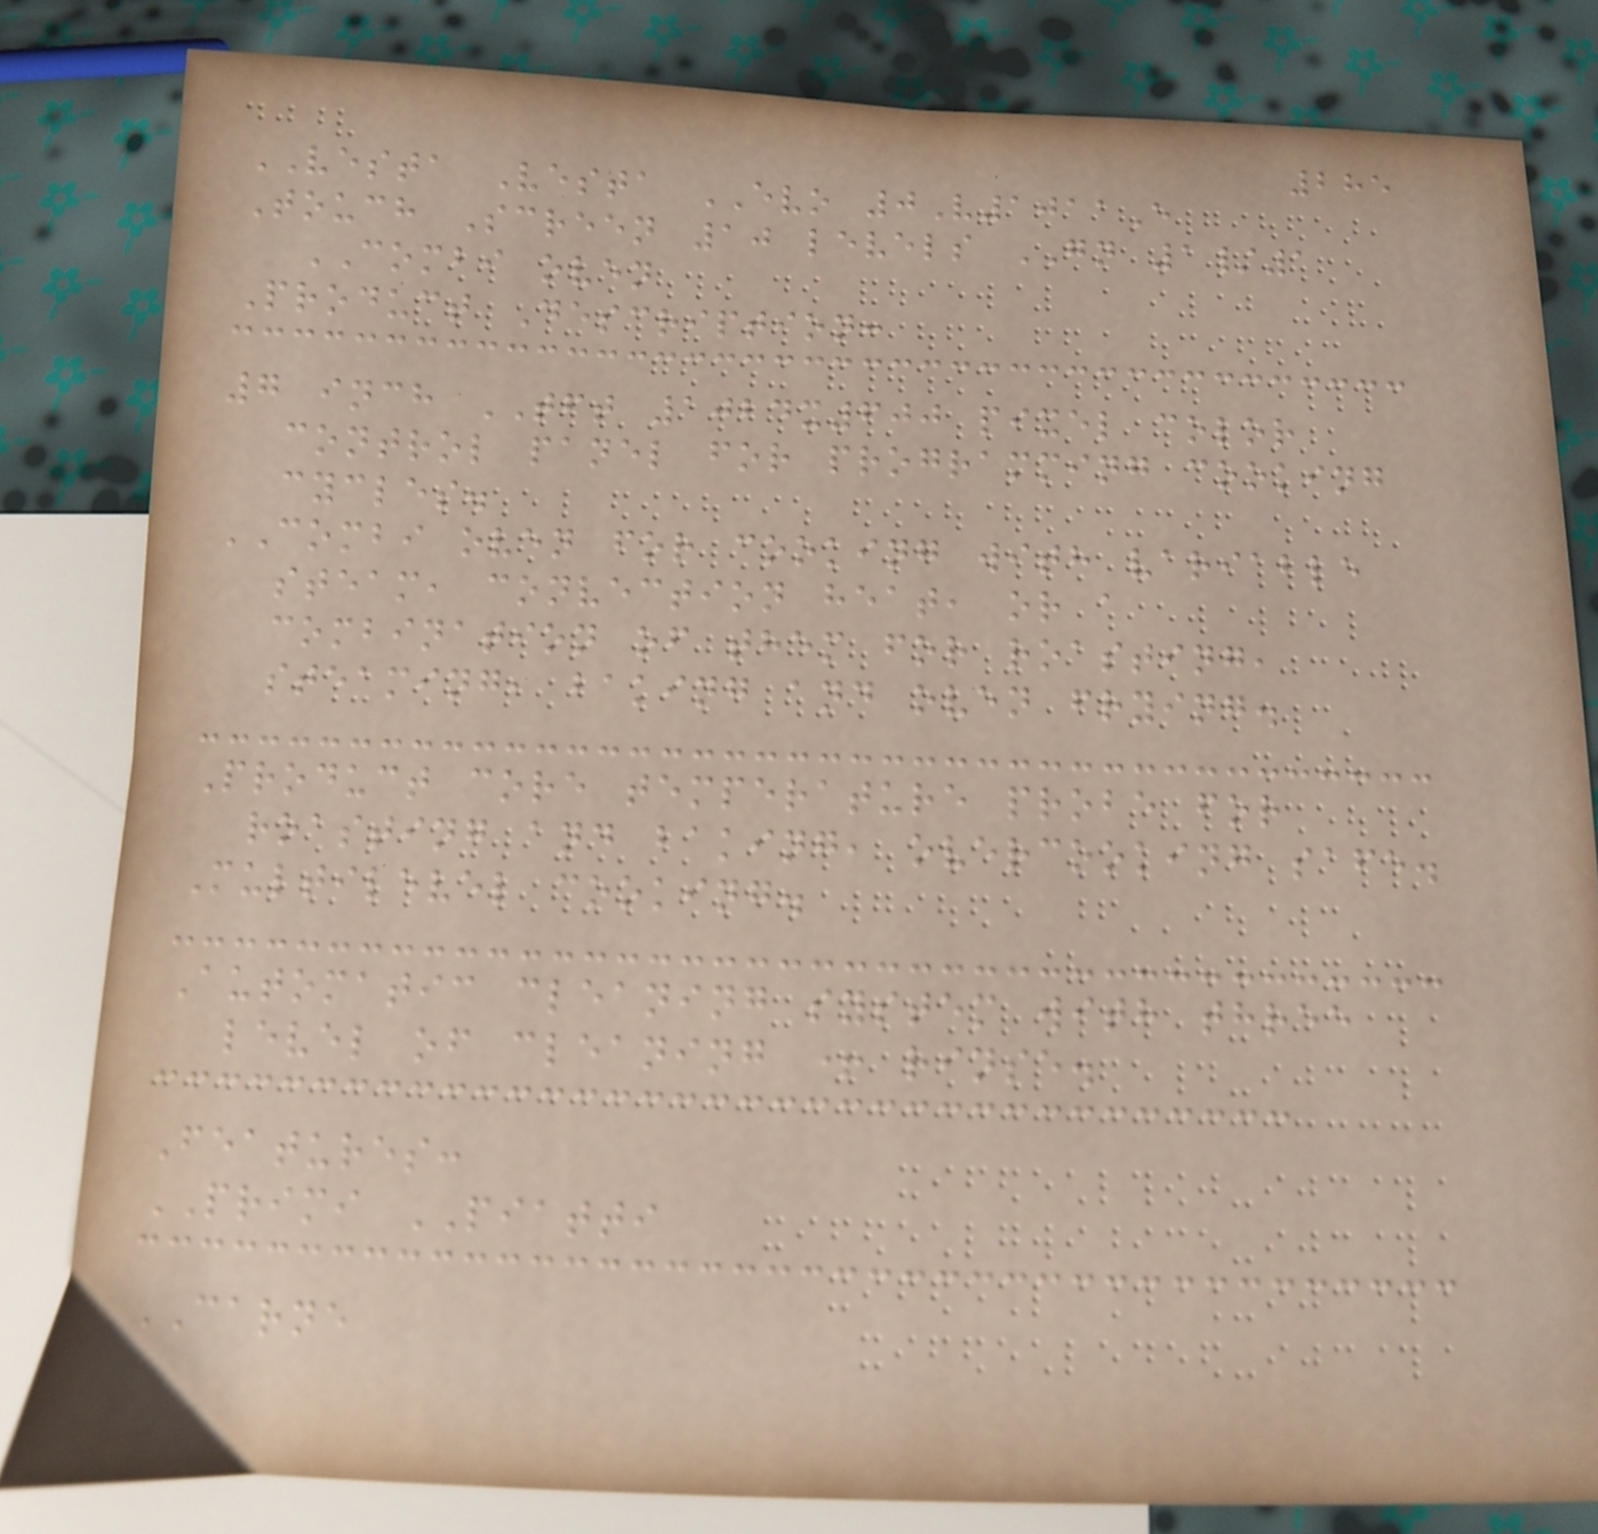285
VESTA Vesta EVO 0V1011E
Touch Screen 10 levels GN 1/1
COMBI oven
Product Description:
7 inch TFT 1024x600 pixel color
control panel for programming cooking
cycles.
COMBI oven for cooking with variable
steam, convection heat, or a
combination of them for roasting,
steaming, baking and oven frying.
Product core temperature probe for
roasting and baking, overcooking safe.
Multilevel cooking.
Automatic cleaning system with three
level of cleaning + rinse.
Features:
PRIMI PIATTI
CARNE
